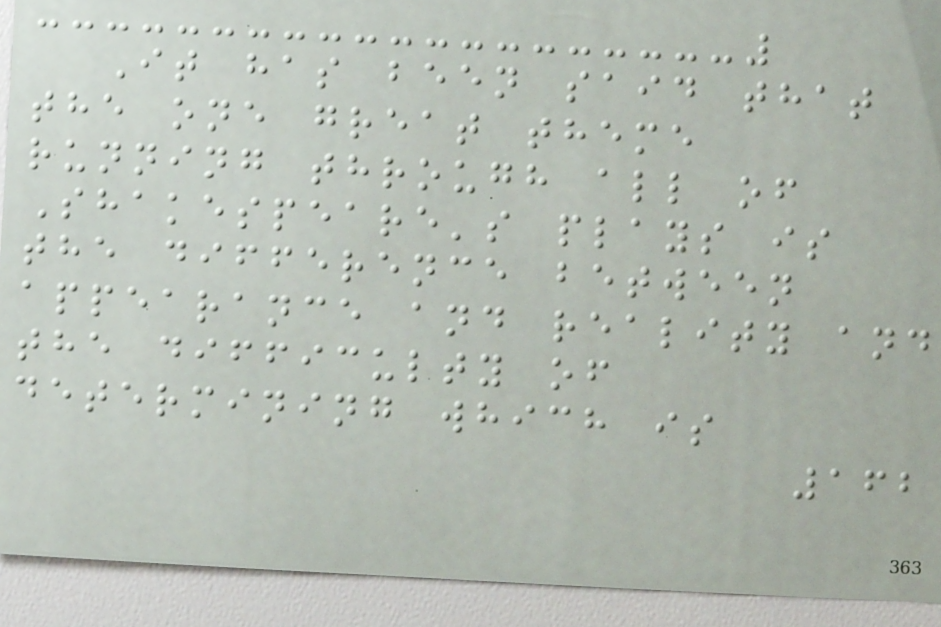It has been said that
the one great theme
running through all of
Shakespeare's plays is
the difference between
appearance and reality and
the difficulty of
determining which is
162
